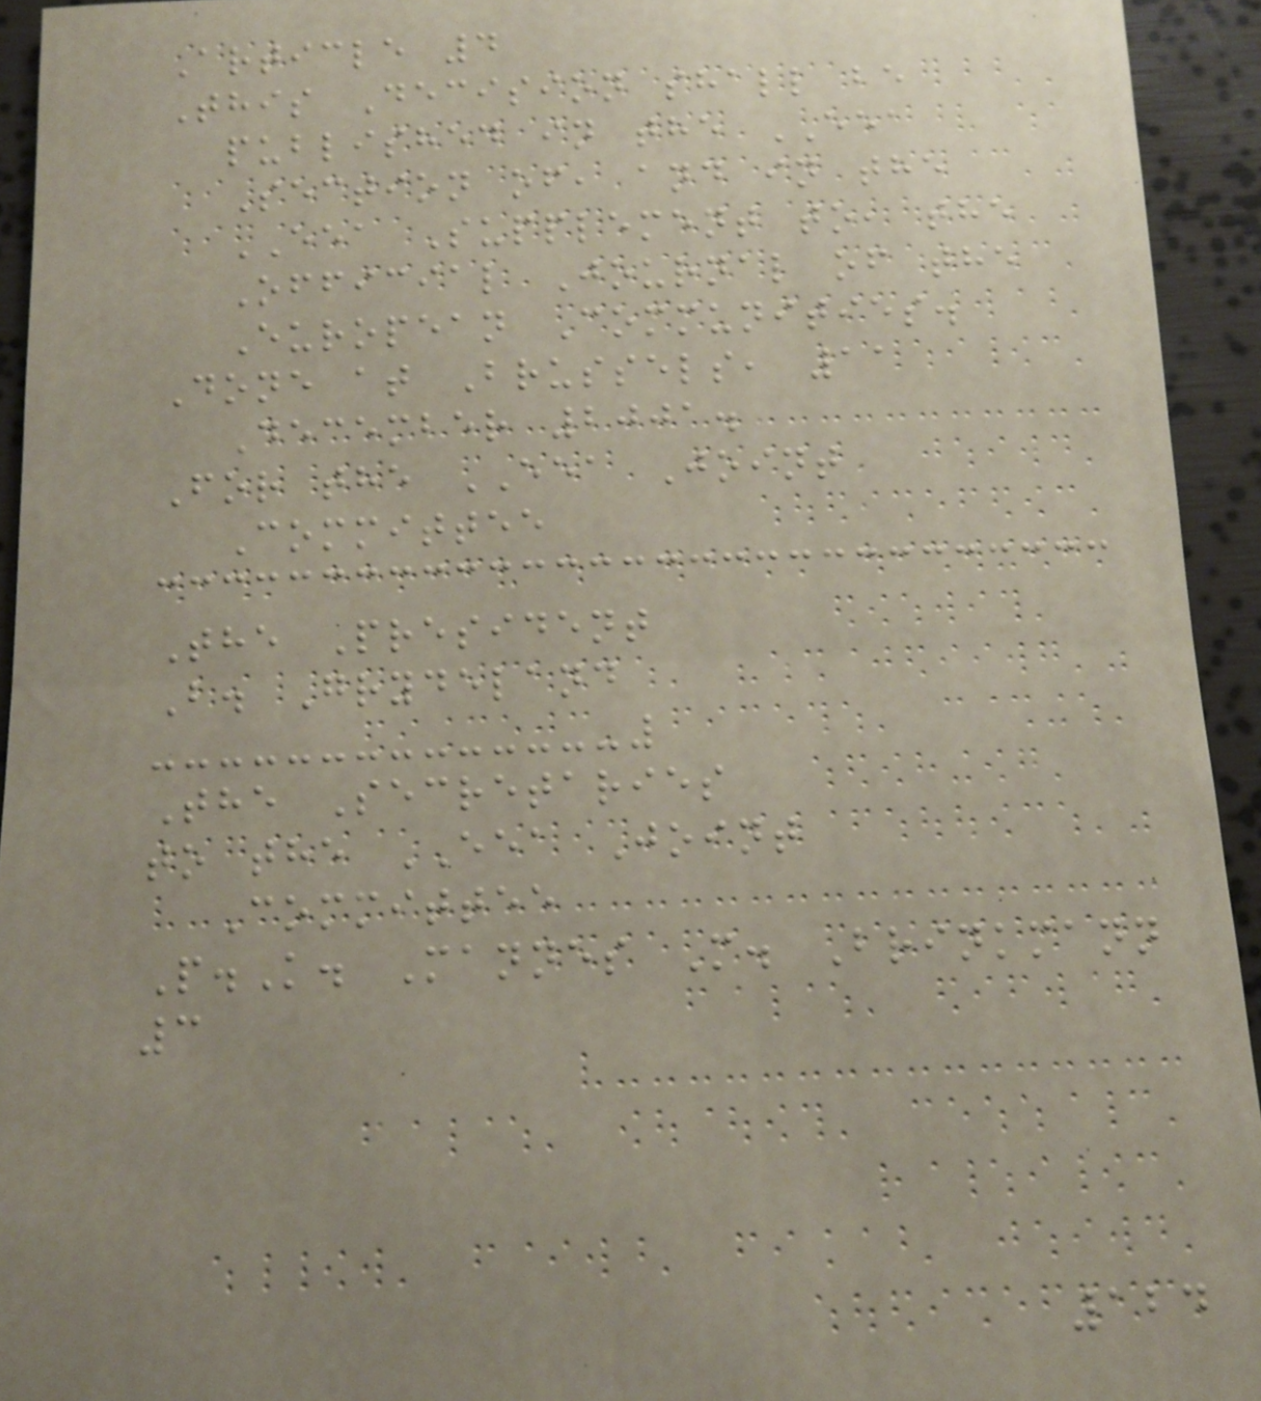Article 4
This Decision shall be
published in the EEA
Section of, and in the
EEA Supplement to, the
Official Journal of the
European Communities.
Done at Brussels, 11
December 2001.
For the EEA Joint
Committee
The President
B. Grydeland
The Secretaries
to the EEA Joint
Committee
P.K. Mannes M. Brinkmann
3
124
